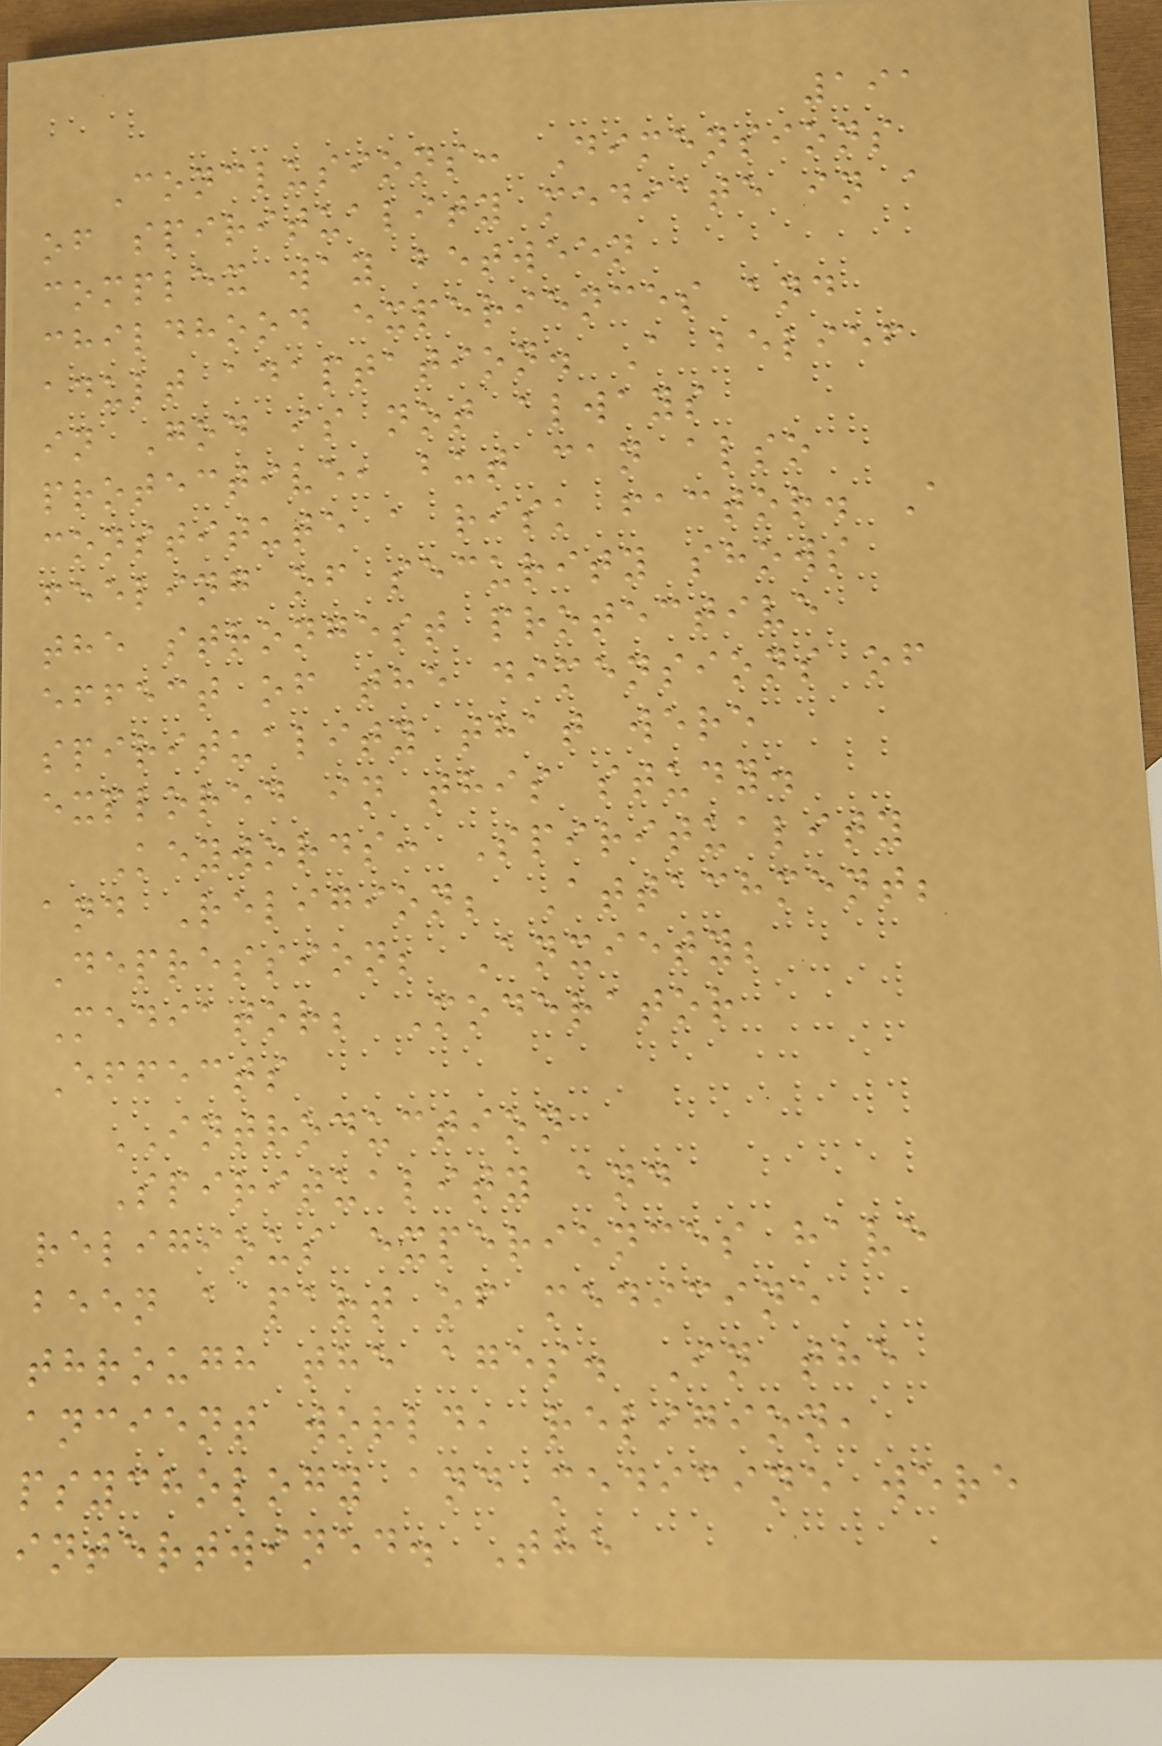191
Conclusions: Dimensions
of spirituality mediate in a
complex way between
childhood experiences and
adult adaptation. A belief
in God is not always
protective, but can also
constitute a risk factor. A
feeling of security shows
the strongest protective
effect of the dimensions of
spirituality that were
explored in this study.
Keywords: Spirituality
and Religion; Attachment;
Depression; Anxiety;
Mediator; Moderator
Effects
INTRODUCTION
Spirituality and
religious experiences have
been a part of medicine
through the ages. In the
ancient world, religion,
psychology and medicine were
intertwined. The
